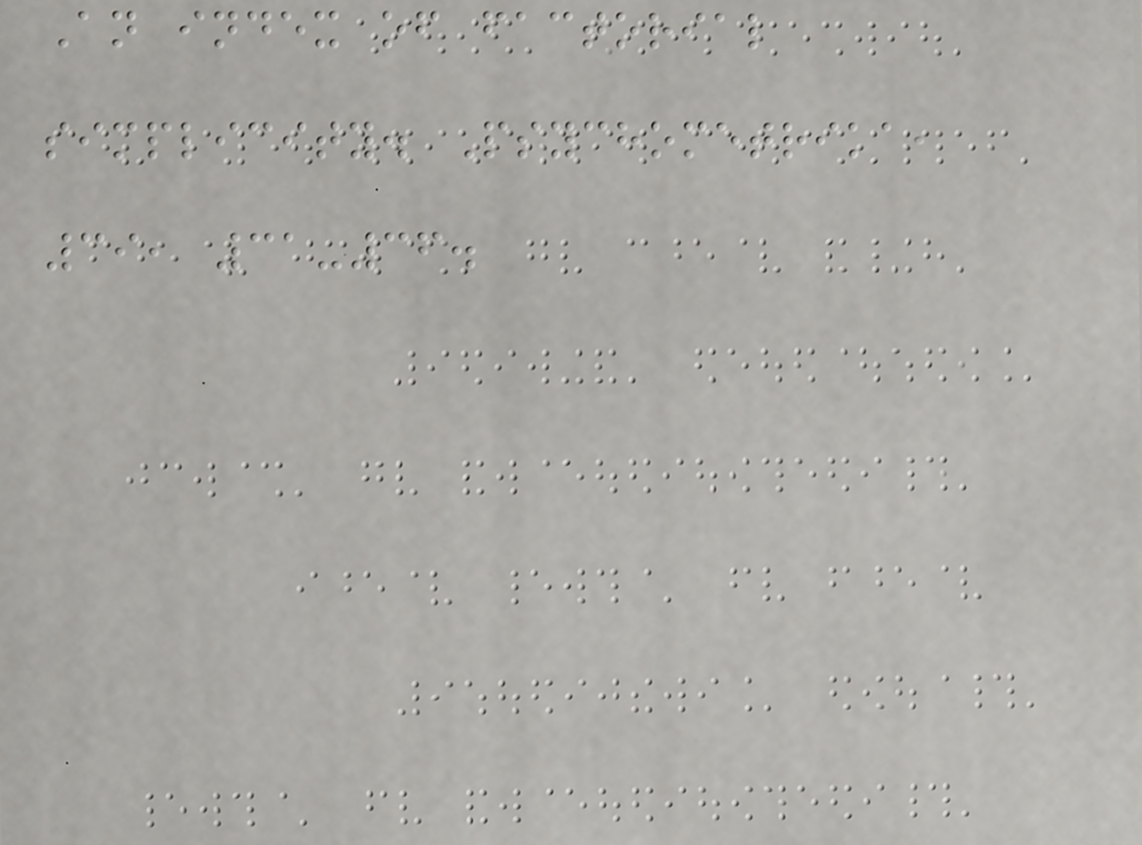An index of factorial
simplicity. Psychometrika,
39, 31-36.
